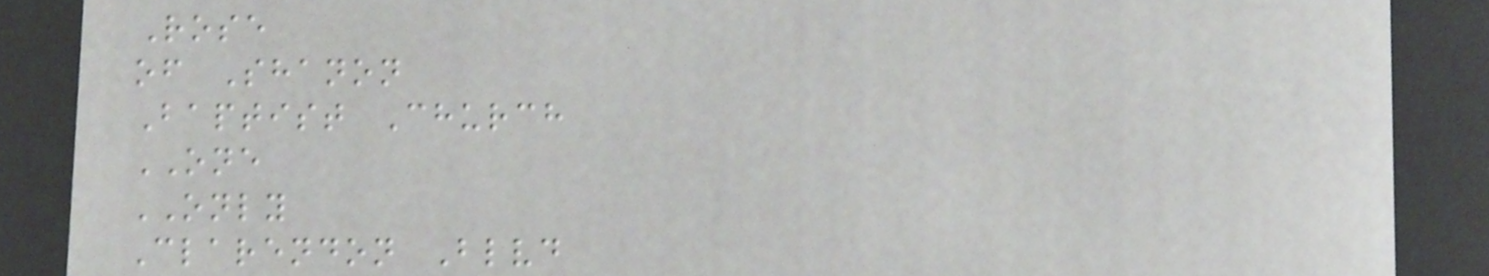Rose
of Shanon
Baptist Church
ONE
ONLY
Clarendon Blvd
